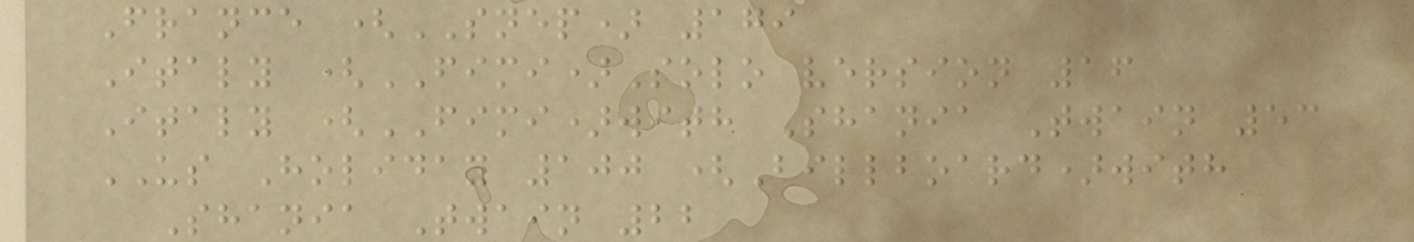France (SNEP) 179
Italy (FIMI)Solo version 16
Italy (FIMI)with Shania Twain 53
US Holiday 100 (Billboard)with
Shania Twain 22
